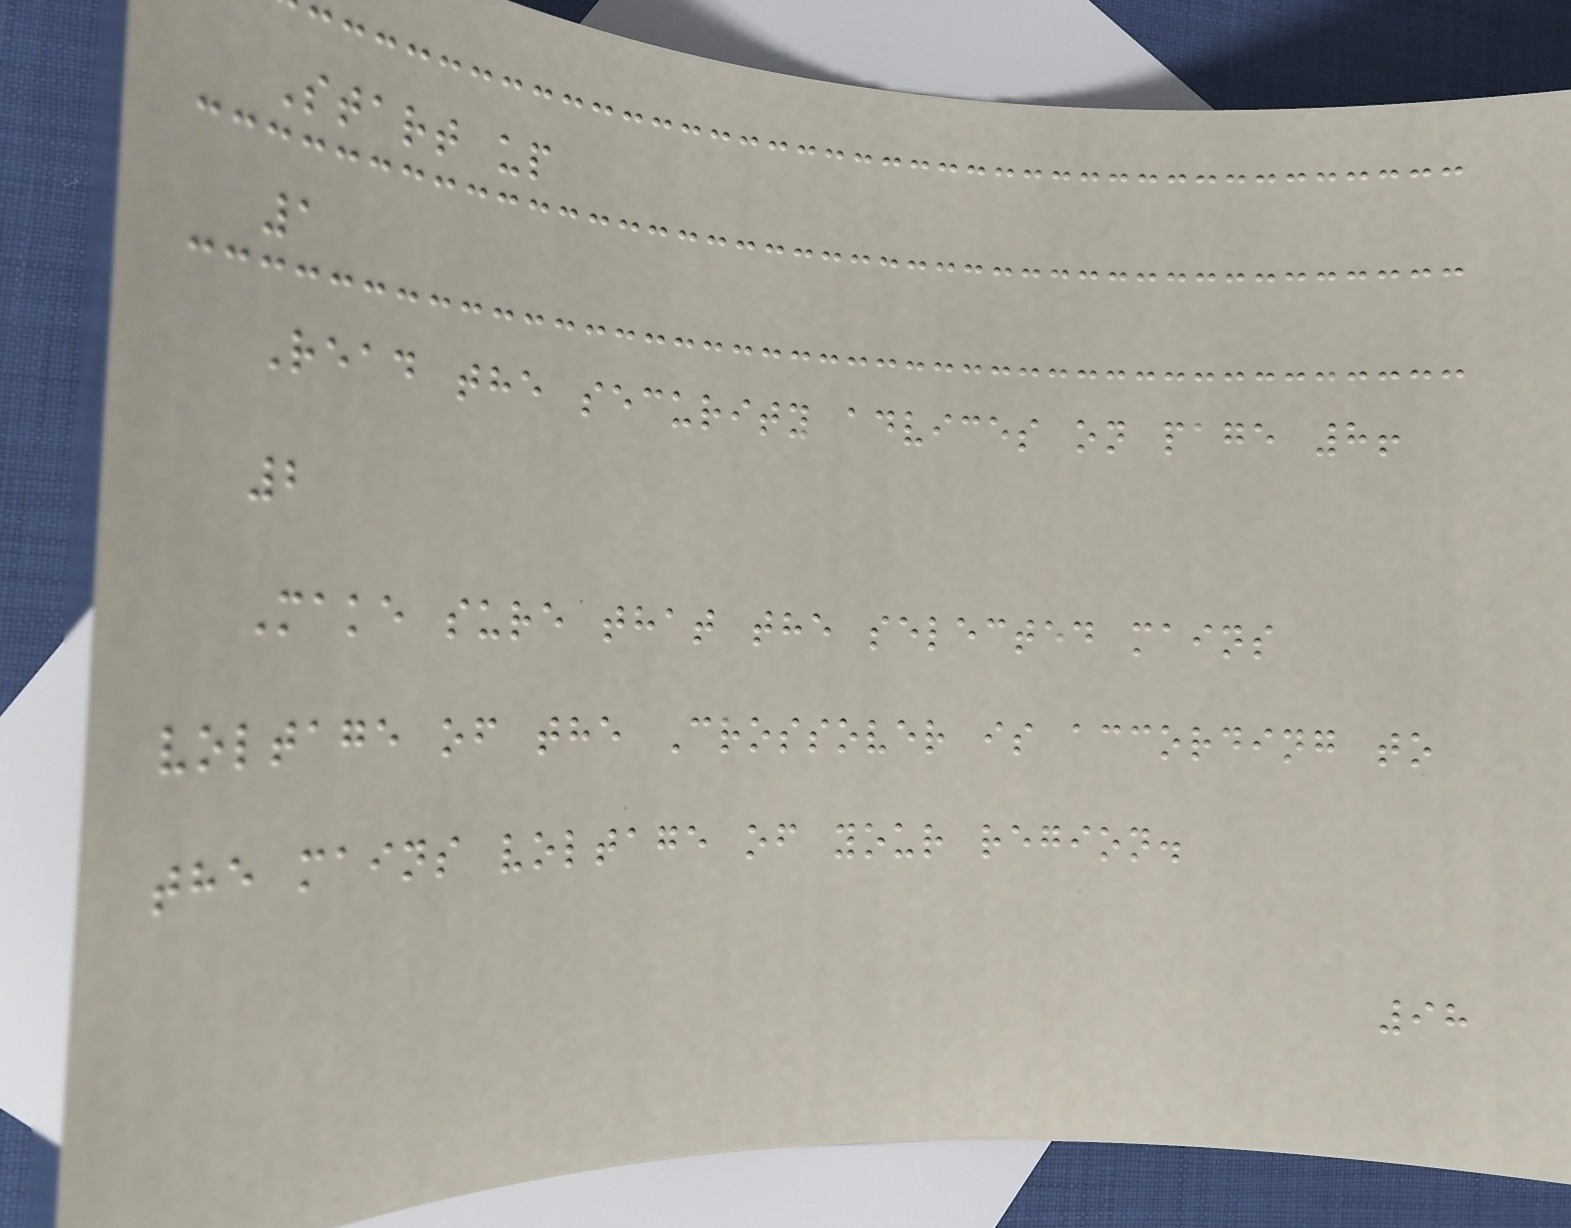Start up
1
Read the security advices on page 8!
2
Make sure that the selected mains
voltage of the Crossover is according to
the mains voltage of your region.
98
